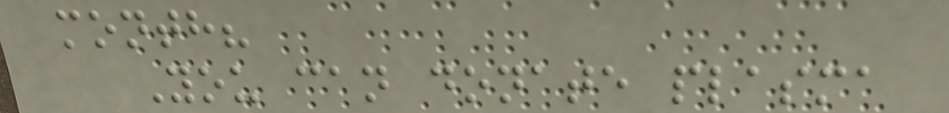month?
You can donate plasma
